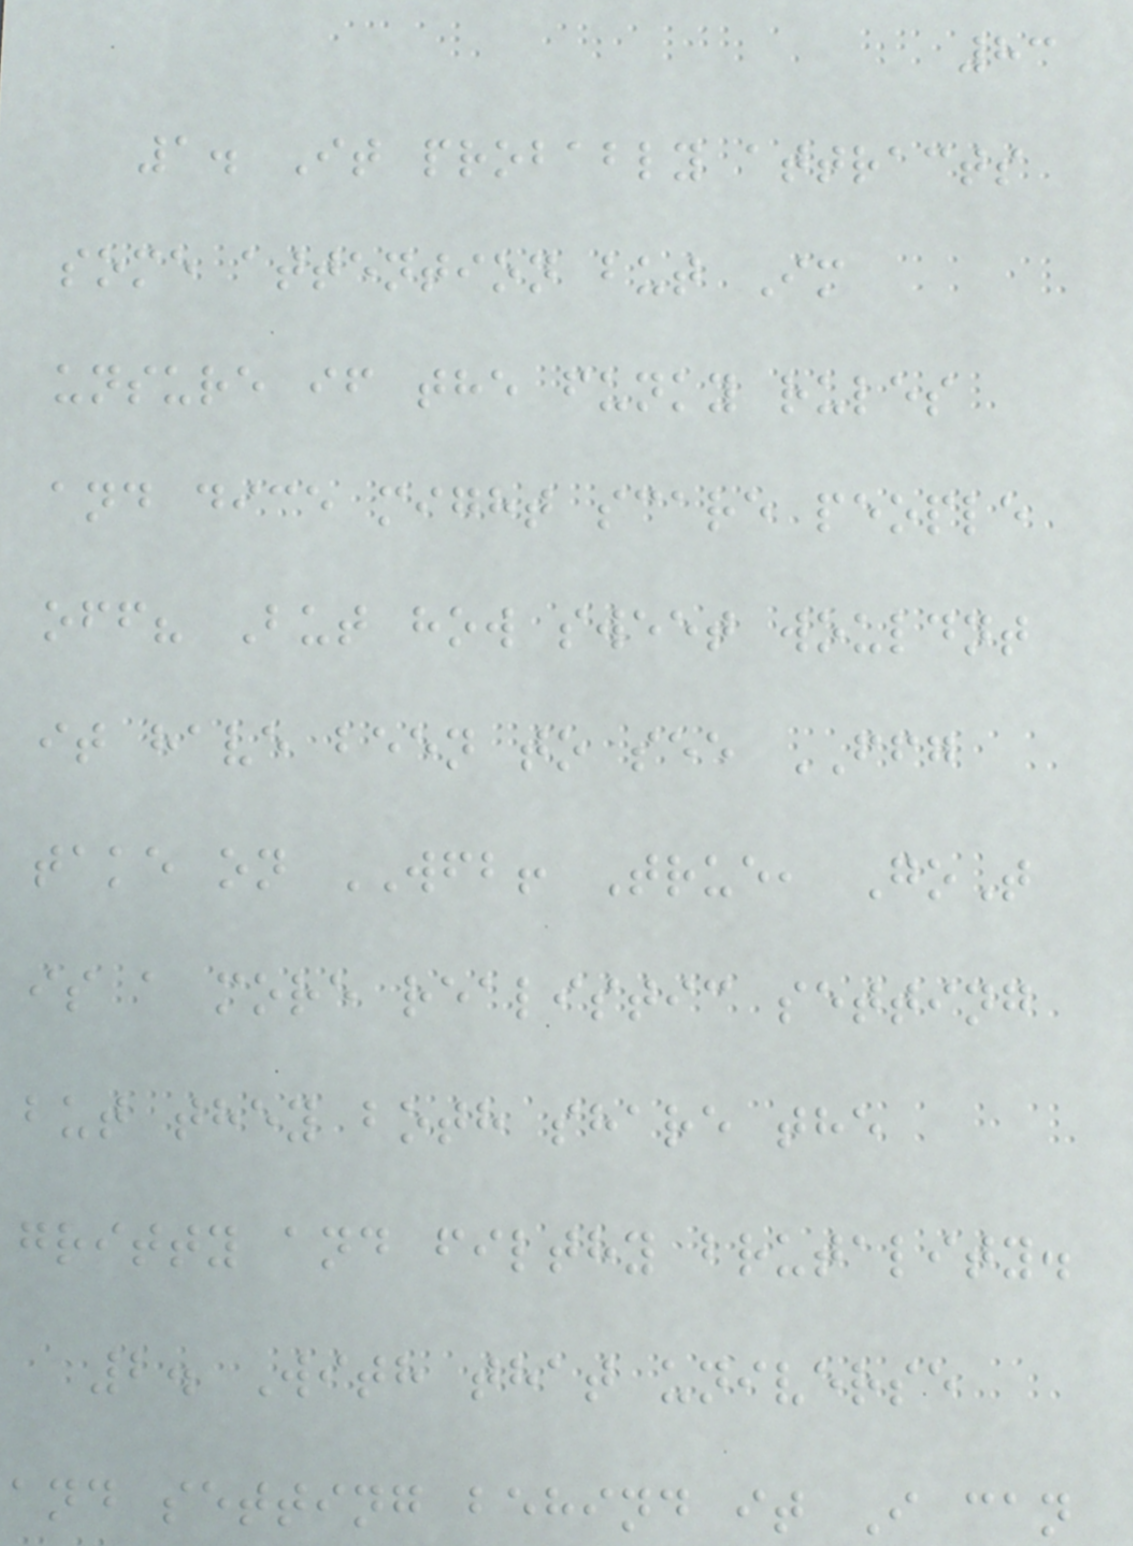83
1. It probably attracts
some attention but Im
unsure if the funky rules
and dice might scare people
off? But how sweet wouldnt
it have been to see FFG
take on WFB! True, GoT
is a more realistic setting
but they both share the
gritty and filthy brutality.
2. With that universe
and setting behind it I can
